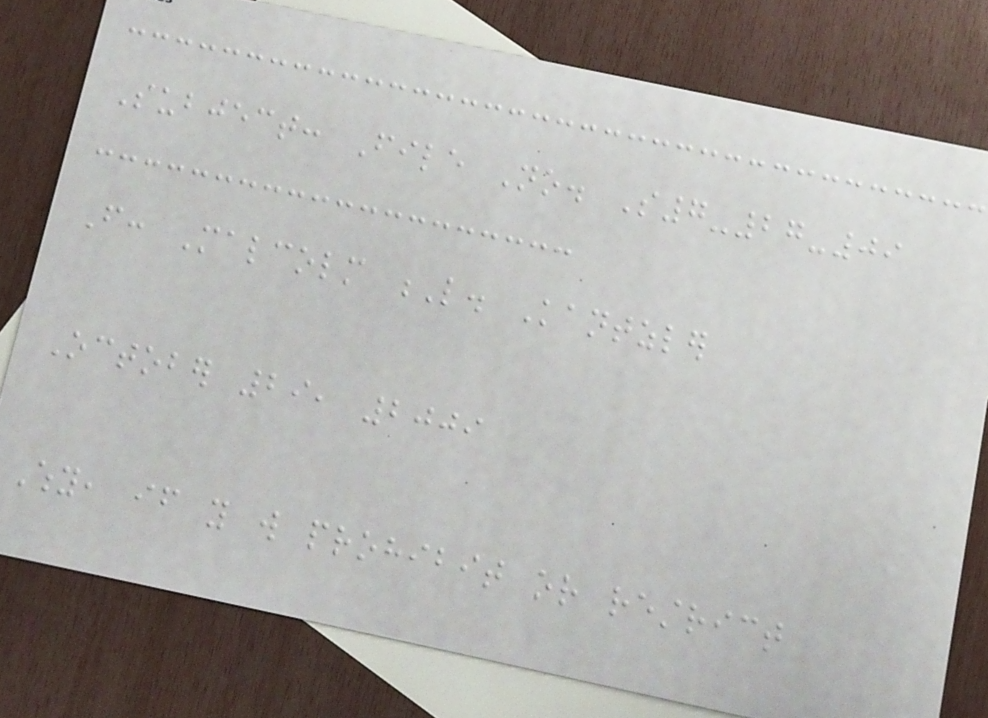Subject: File No. S7-27-09
From: Malcolm L. Kantzler
October 29, 2009
Why, if you will prohibit or restrict
